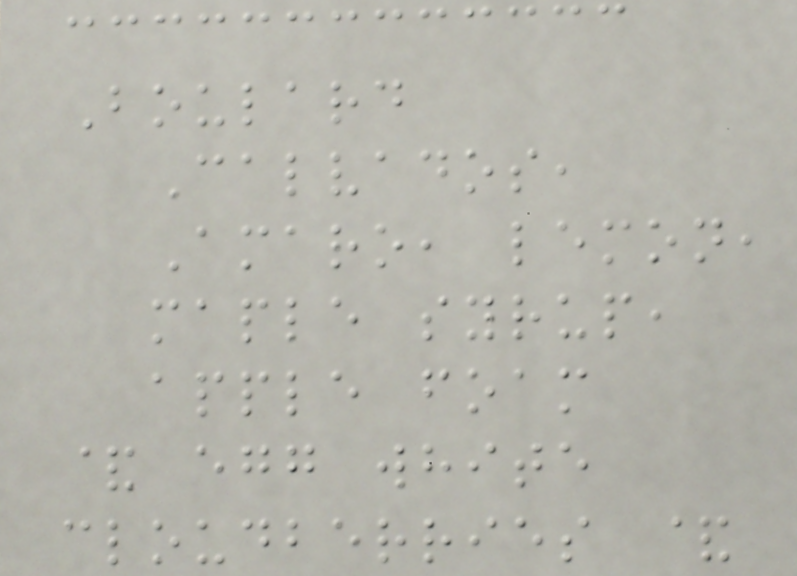Boulard
Calvados,
Amaro, lemon,
maple syrup,
apple foam
& egg white
cloudberries &
